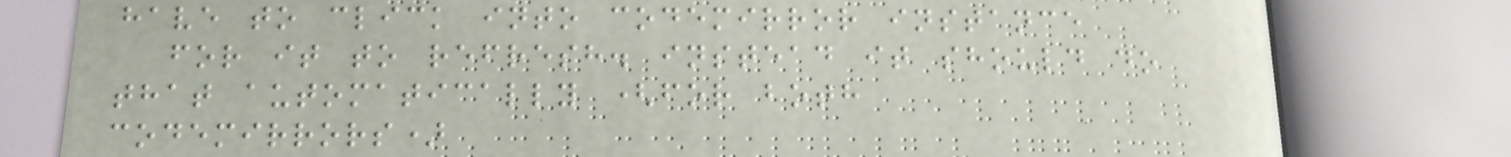have to click into codemirror instance
for it to refresh. instead it should do
that automatically (for both
codemirrors)
